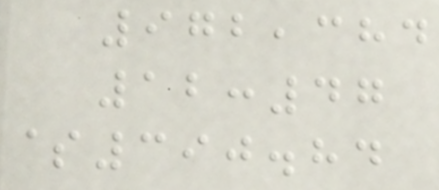972,384
12:47
$390.84
